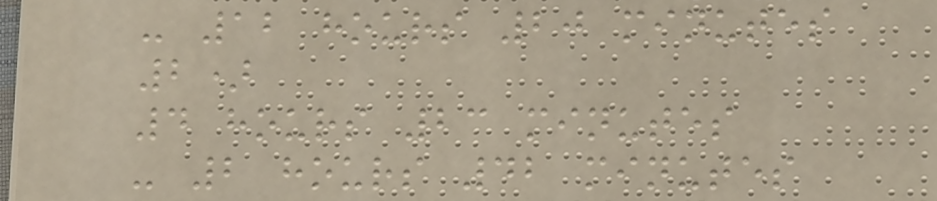- 12 hours 20 minutes
2)
4 hours 23 minutes
- 2 hours 42 minutes
